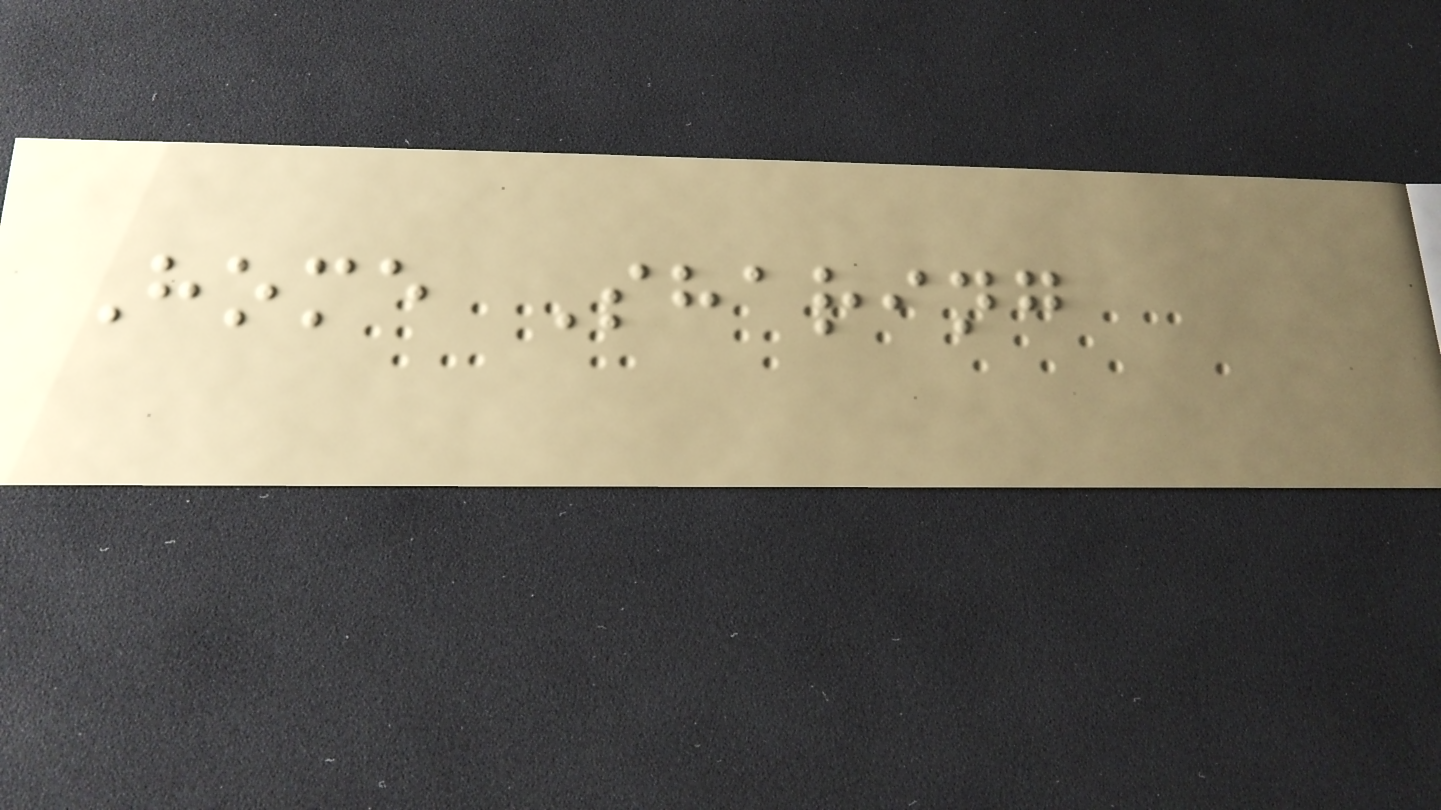Home Sharing
